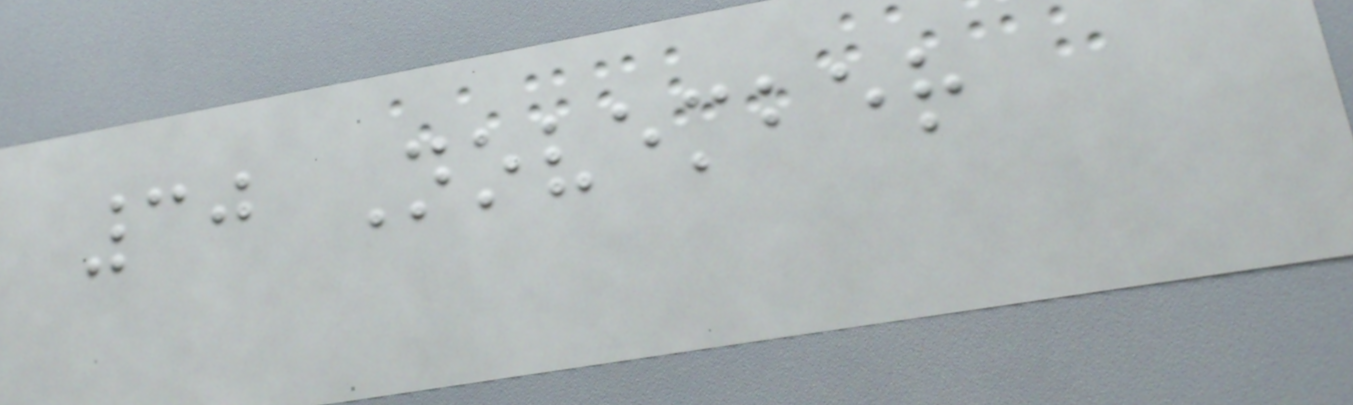30 November
